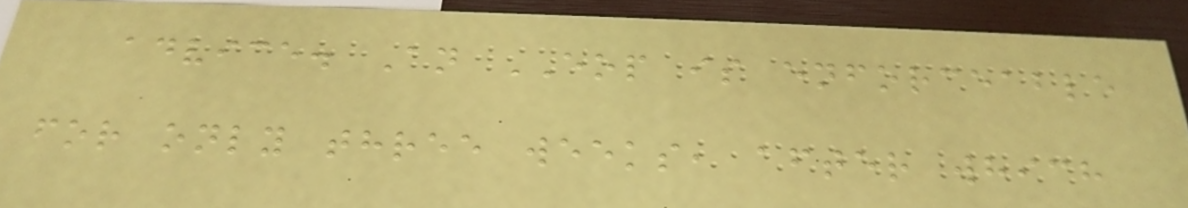advice. An EOP is enforceable
for only three weeks, after which
